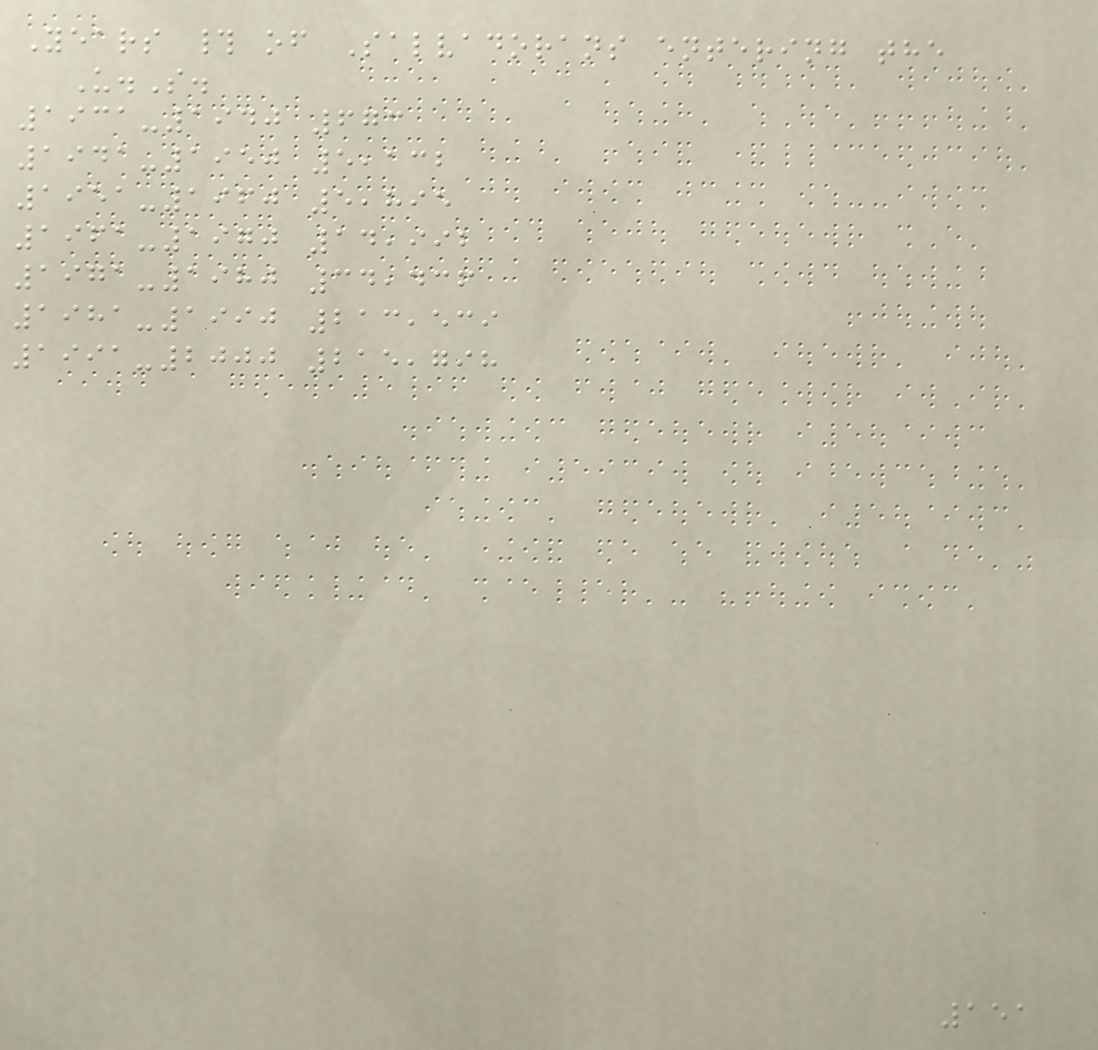Years # of Salvadorans entering the
U.S.
1931-1940 673
1941-1950 5,132
1951-1960 5,895
1961-1970 14,992
1971-1980 34,436
1981-1990 213,539
1991-2000 215,798
151
